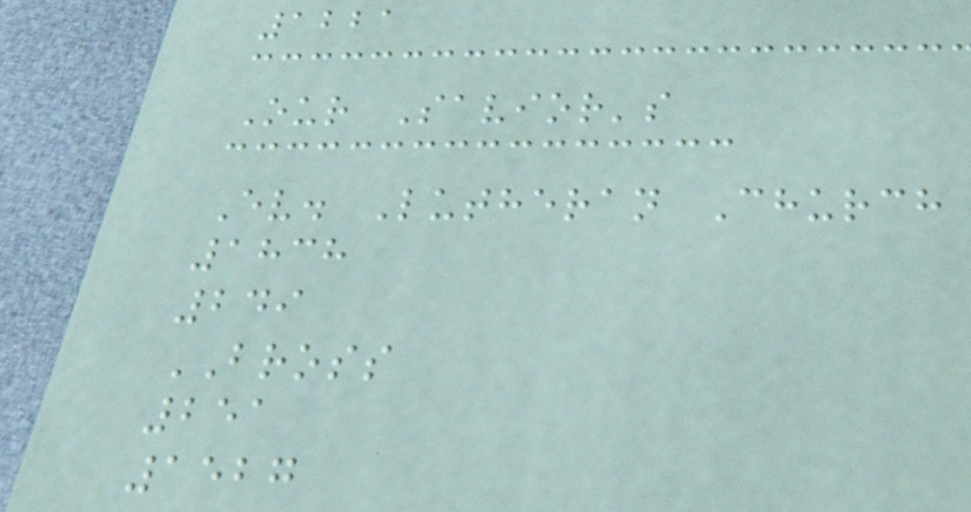1221
Our Savior's
Ev. Lutheran Church
1838
249
BROSS
251
1527
